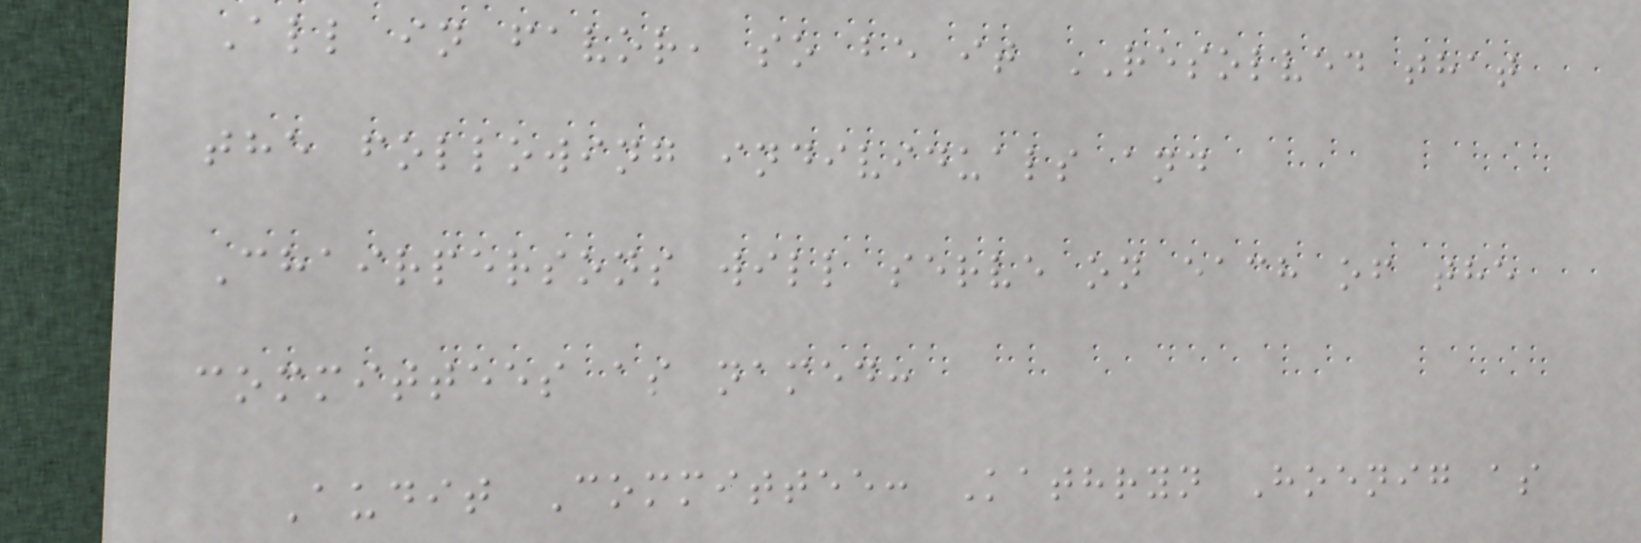All in favor, so be it RESOLVED that
the following individuals and
Chairpersons will serve on each of the
committees as named:
Audit Committee: Kathryn Hoenig as
